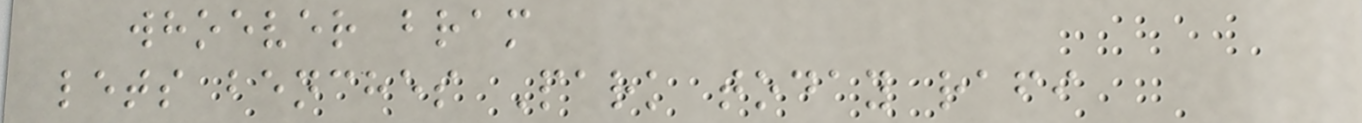whoever bram
lets benches Park today rafi
